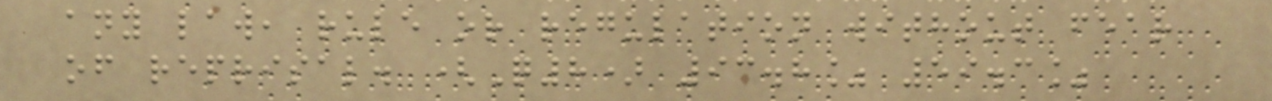any law, rule or regulation without fear
of reprisal. (Q8) 93.8% 59.3%
